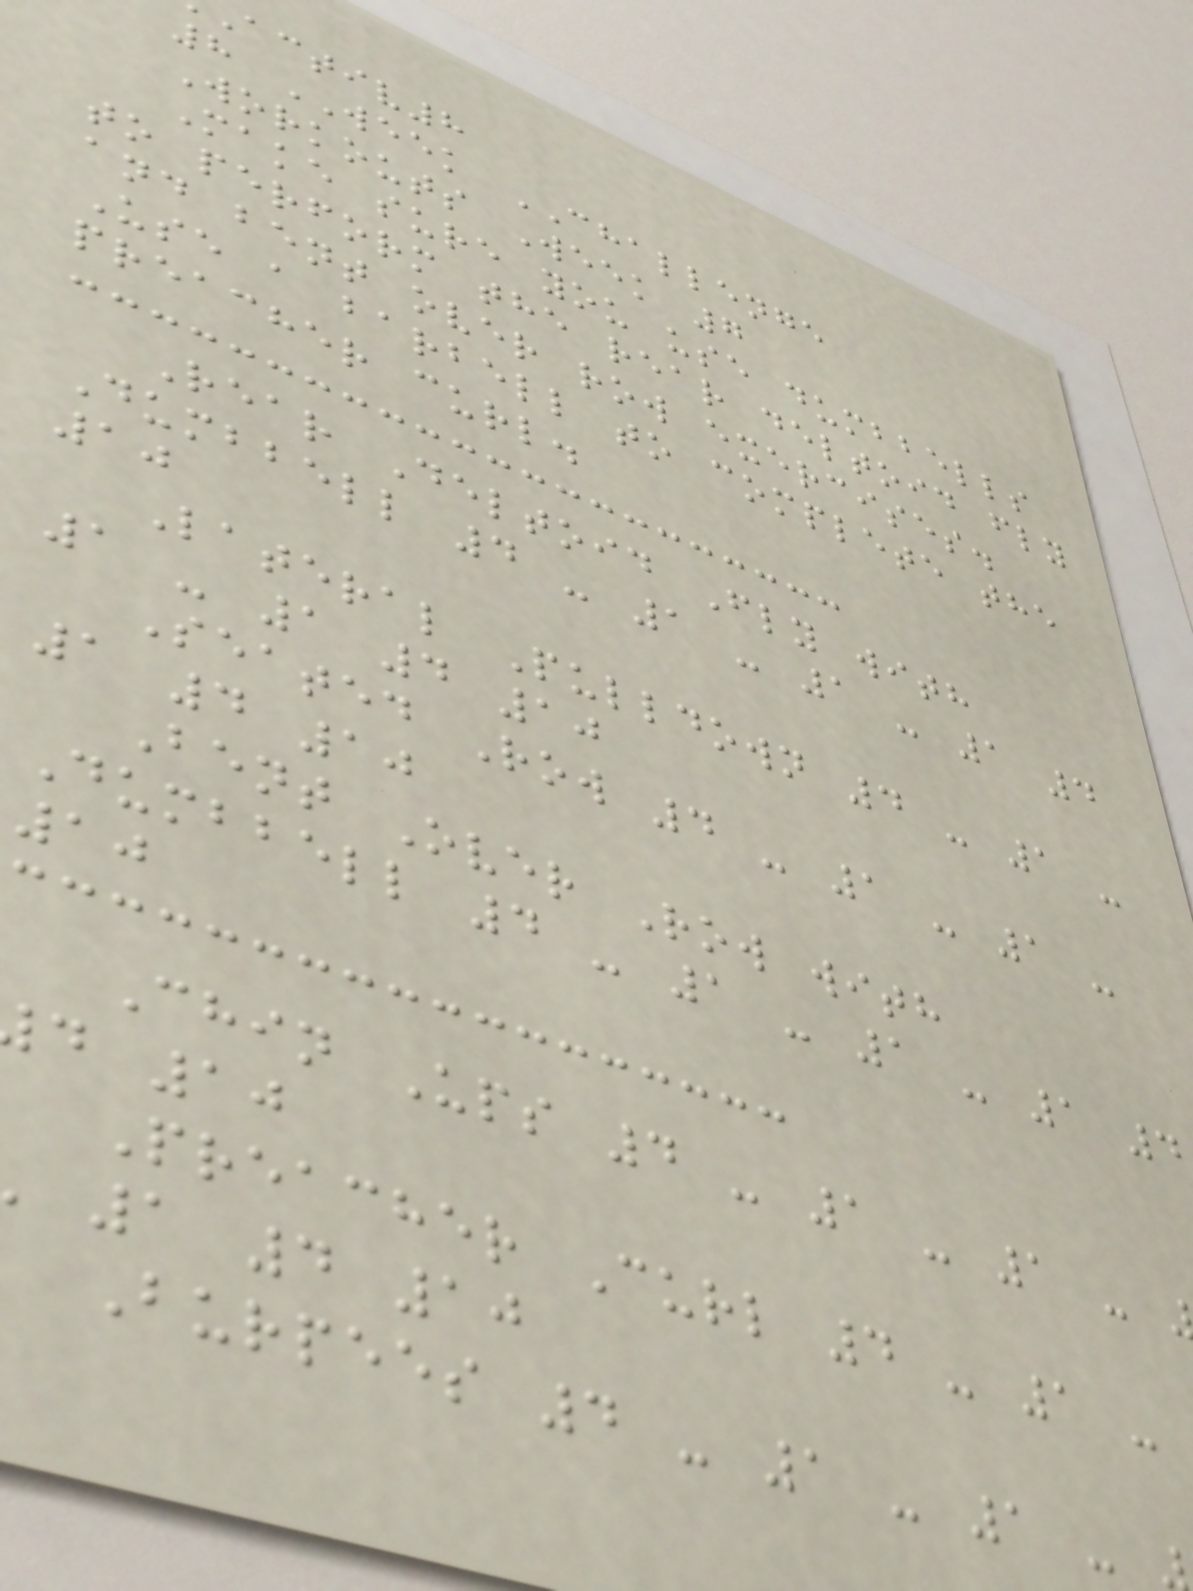activ8
8 WEEK CHALLENGE
Workouts Week 7
Make sure you use dumbbells
to perform the rear deltoid fly
and bent over row exercises.
Use a barbell to complete the
preacher curl.
Rear Deltoid Fly with
Dumbbell 4 - 1 - 1 - 1 4
10
Lateral Pulldown 4 - 1 -
1 - 1 4 10
Seated Row 4 - 1 - 1 -
1 4 10
Bent Over Row with
Dumbbell 4 - 1 - 1 - 1 4
10
Chin Ups 4 - 1 - 1 -
d 10
Preacher Curl 4 - 1 -
1 4 10
Burpees 4 - 1 - 1 -
